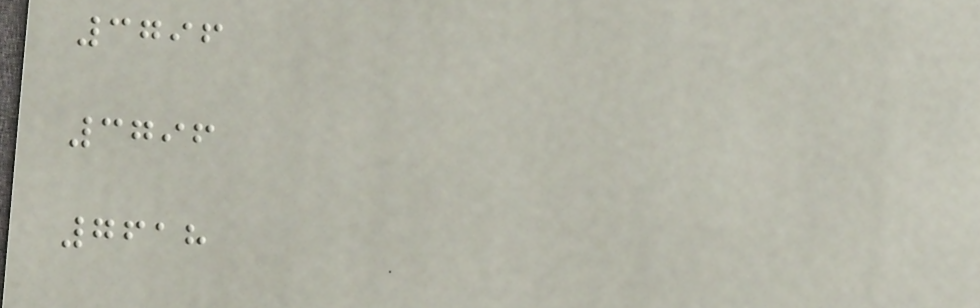3796
3796
7618
